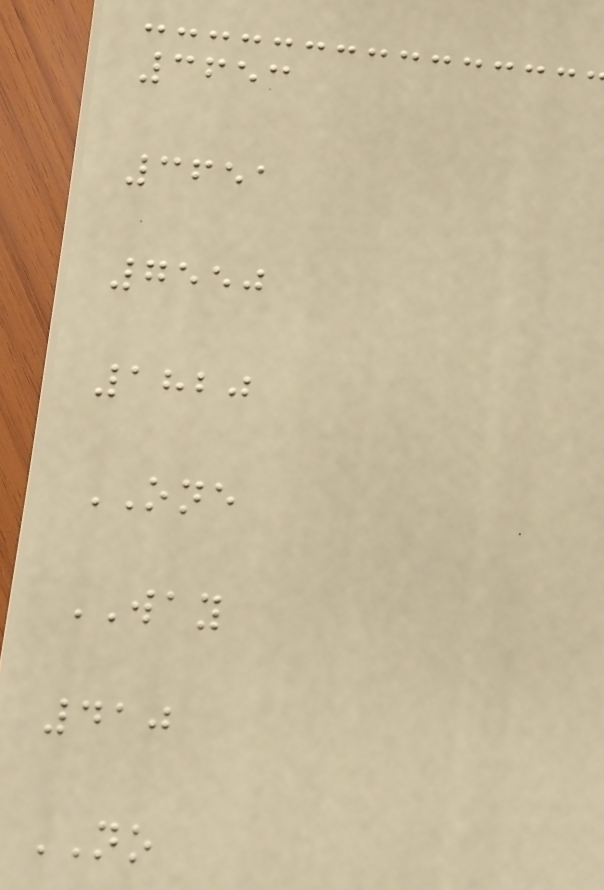3653
3651
7550
1820
ONE
WAY
410
NO
